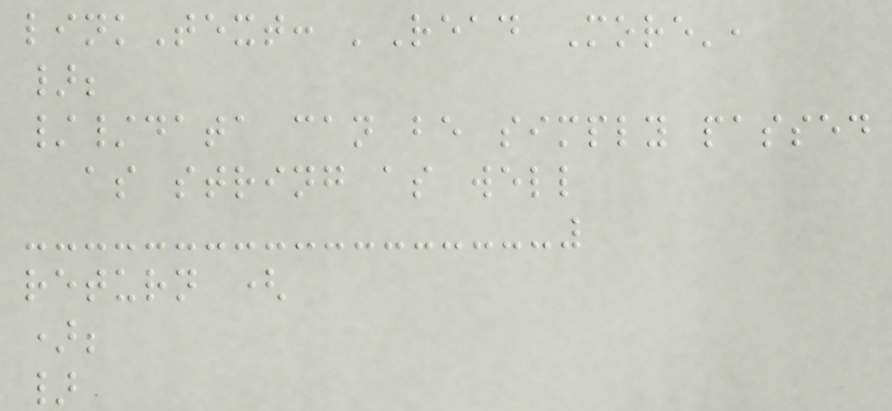linkText: 'Read More',
};
//data can be simply passed
as string as well
return (
);
}
